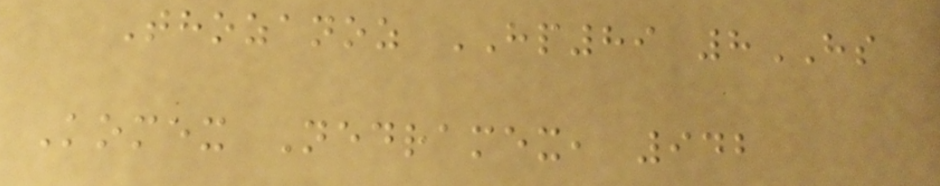Thozanoz HP89 8HS
Komex Nedramex, 942
